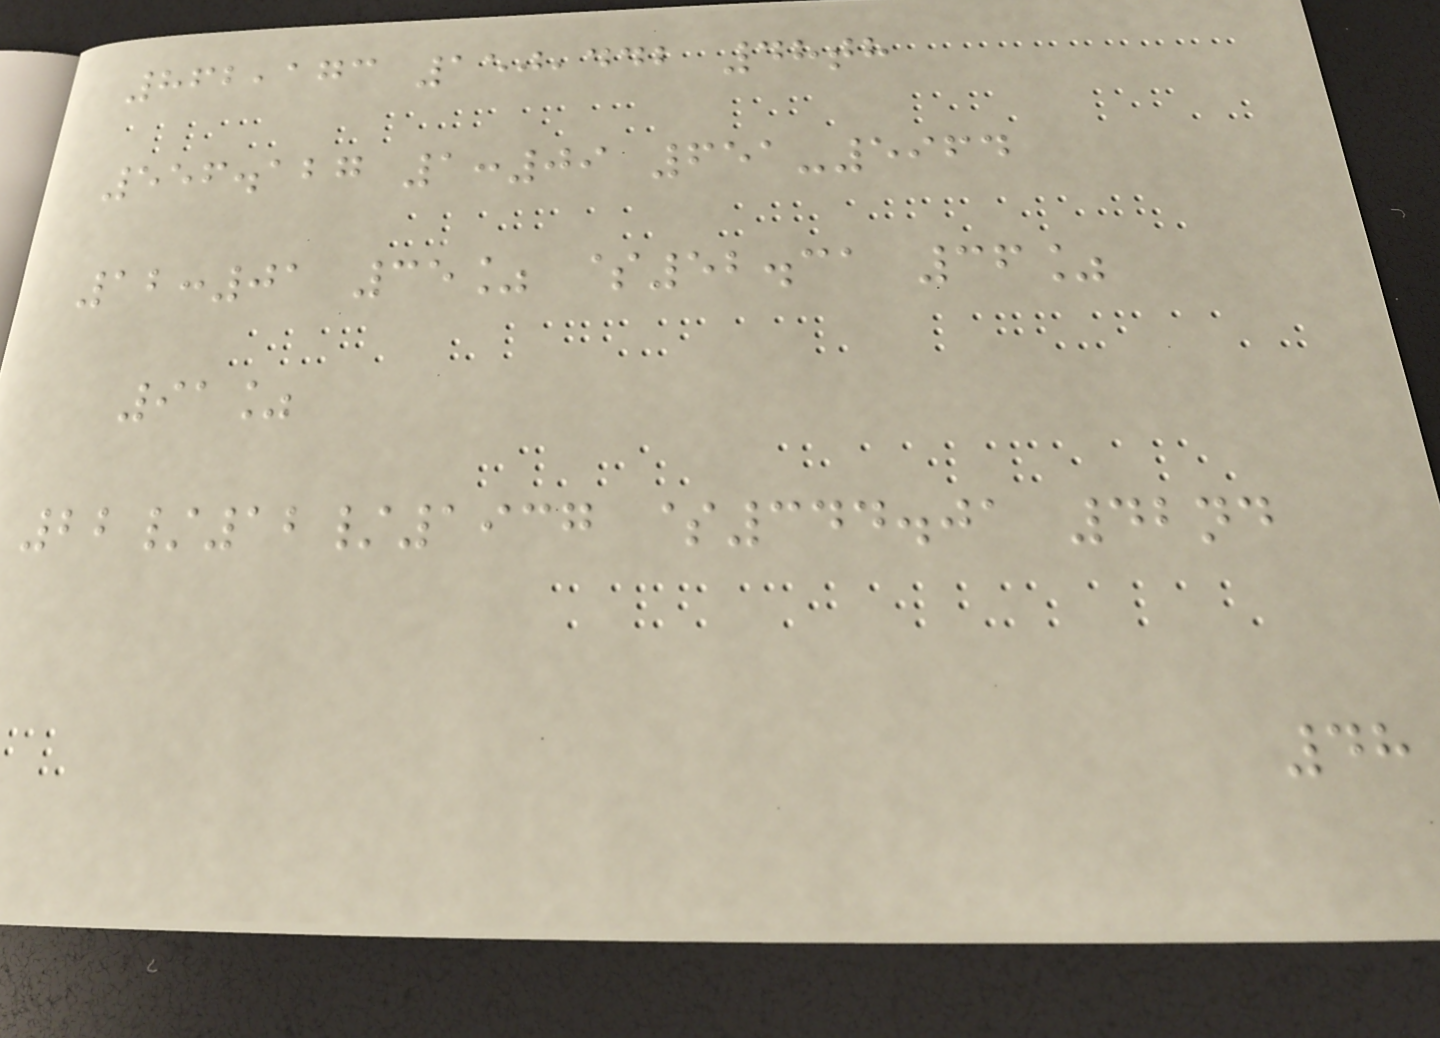862,173 150,442 48th
556.127 1:09 651-5964
12:01 35% $52.31 36%
91%
22/12/1937 $344.01 42nd
48
